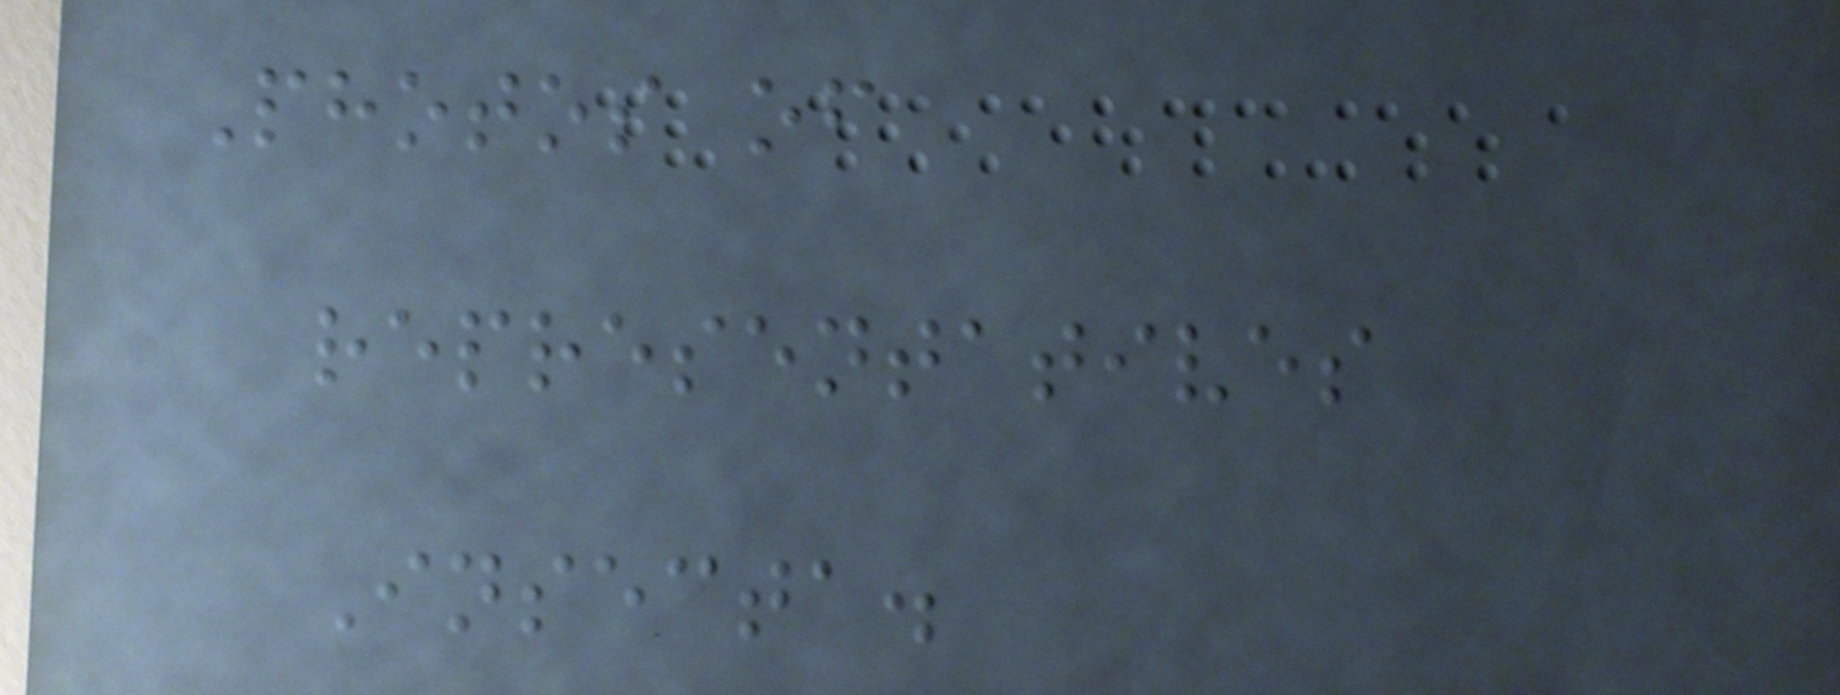Photos of
representatives
Insecta.
